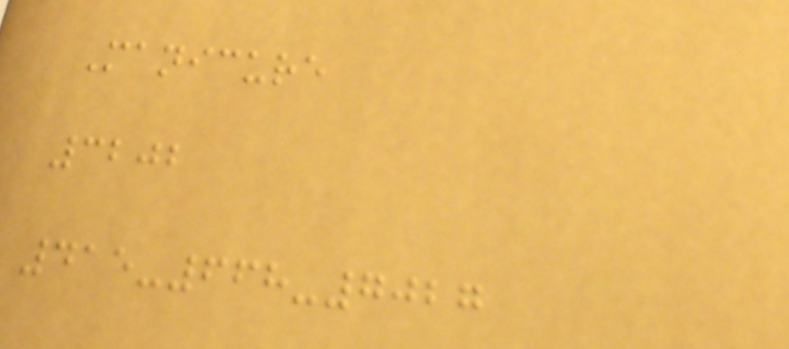Manicure
3202
415-668-7027
